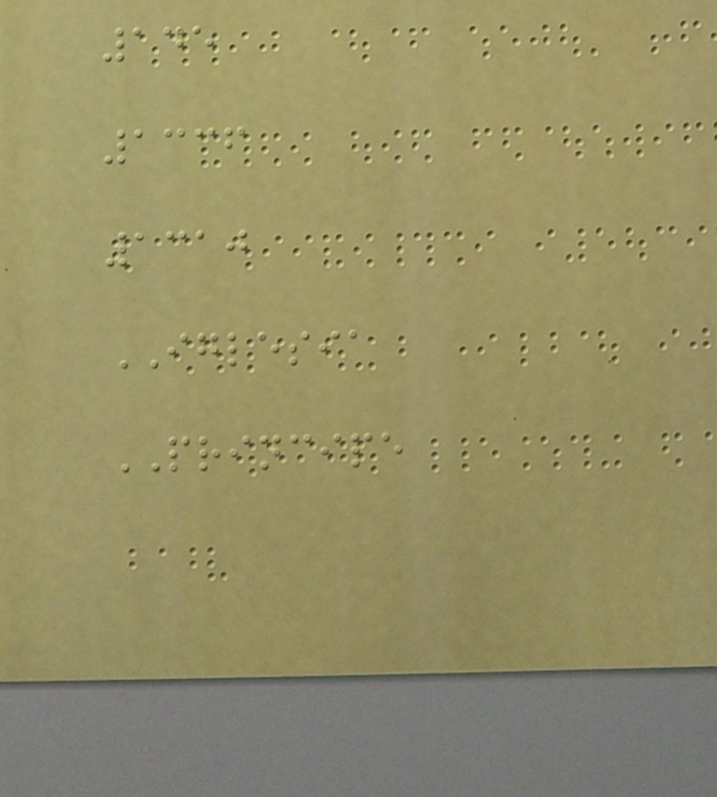145
1336
1310
IGLESIA
PRINCIPE
